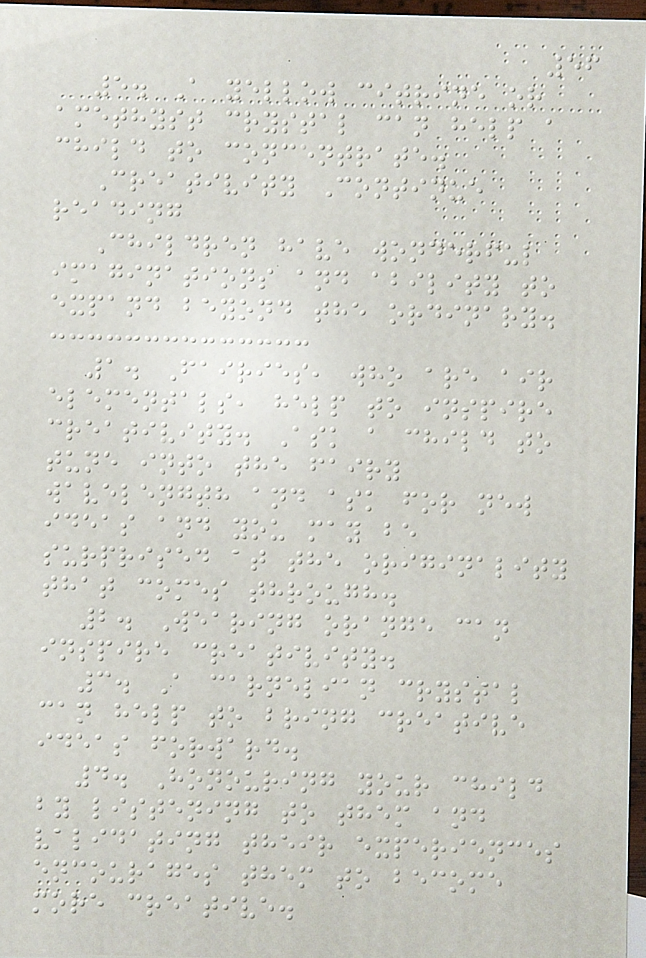56
5. A yellow citrine or
amethyst crystal can help a
child to concentrate.
Creativity Continue
reading
Children have wonderful
imaginations and ability to
expand beyond the ordinary.
1. Fairies, who are air
elementals, help to inspire
creativity. Ask a child to
tune into the fairy
wavelength and ask for new
ideas and you may be
surprised at the originality
that comes through.
2. Wearing orange can
inspire creativity.
3. A carnelian crystal
can help to bring creative
ideas forward.
4. Honouring your child
by listening to them and
validating their experiences
encourages them to become
more creative.
